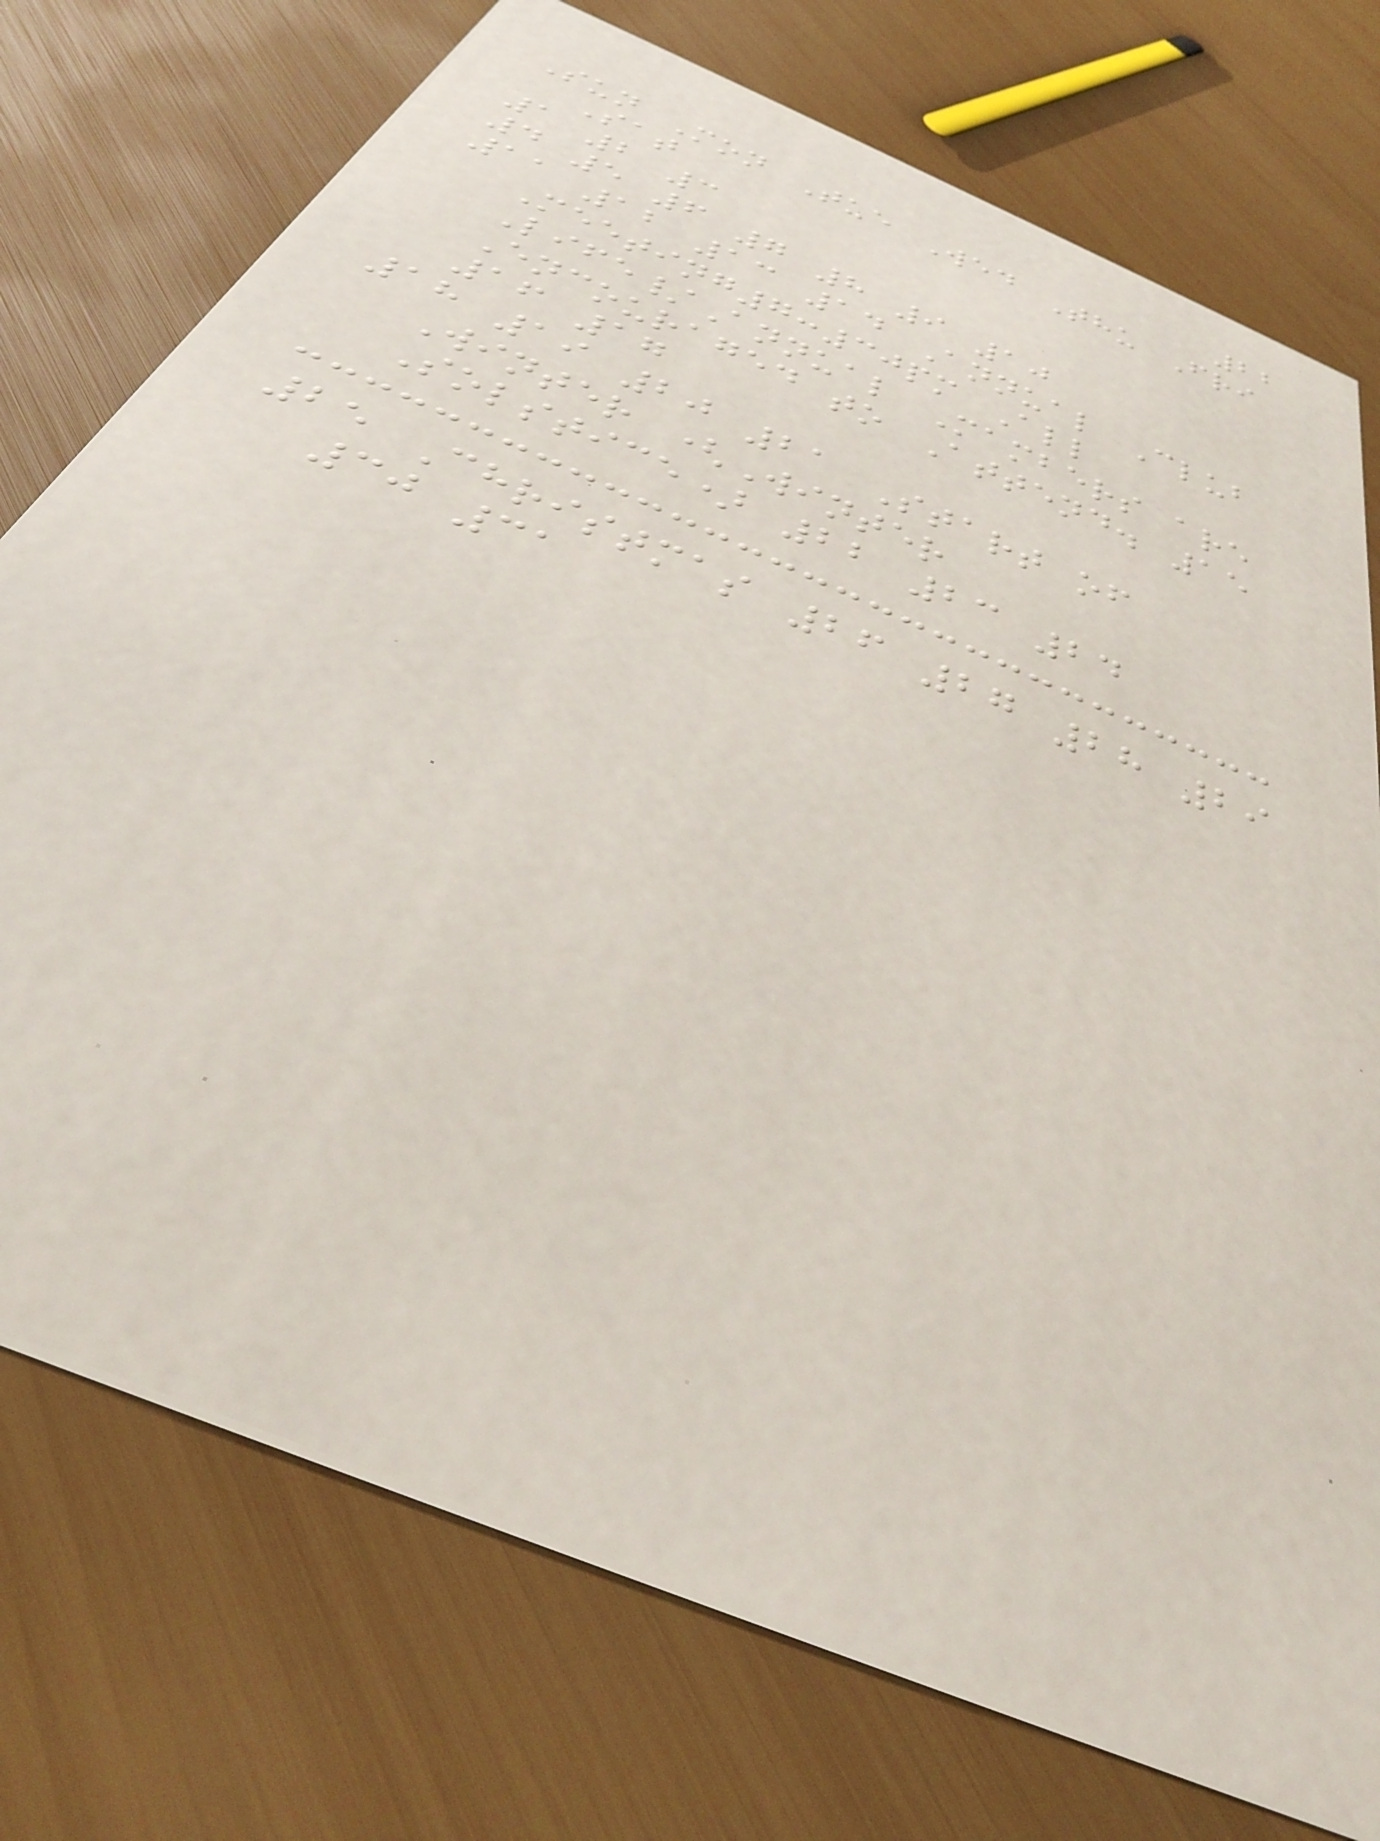22
Sun Mon Tue Wed Thu Fri
Sat
1 2 3
4 5 6 7 8 9 10
11 12 13 14 Annual Club
Meeting7:30pm All
Life/Annual Mambers are
Encouraged to Attend. 15
16 17
18 19 20 21 Start of
Winter (Winter
Solstice) 22 23 24
25 Christmas 26 27 28 29
30 31
